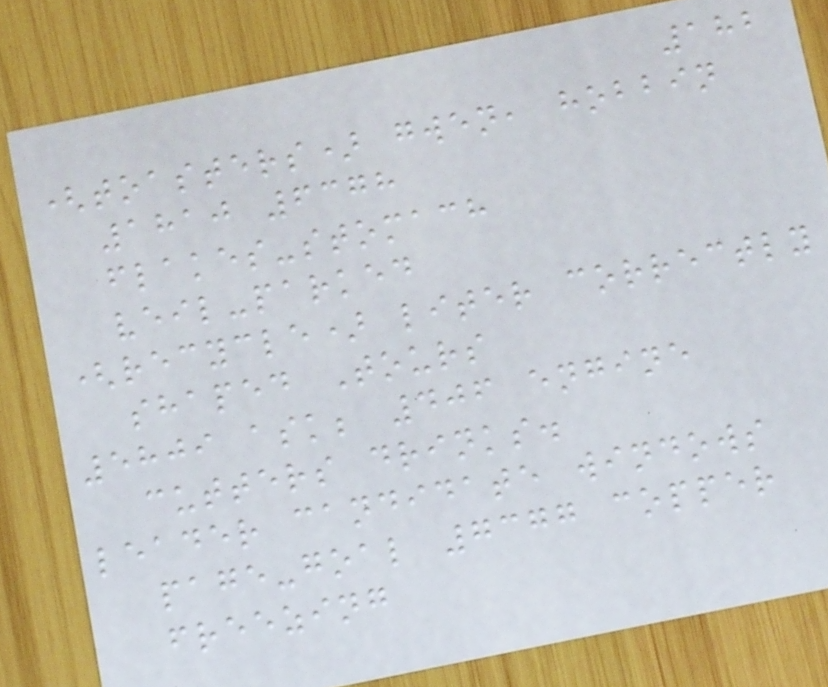182
(toasters) gwen, hobbin
1810 6378
flakes-stomach
veil-parked
(recycle) liter correctly
shaped Tours
5809 ask; 406 engine
cutters drinks.
leader candidate windows
page-goal 7377 copper
freezing
